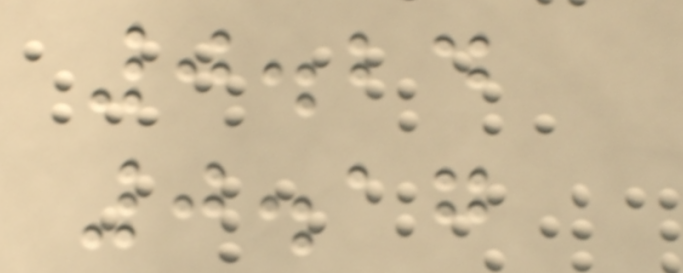0.24
0.17
